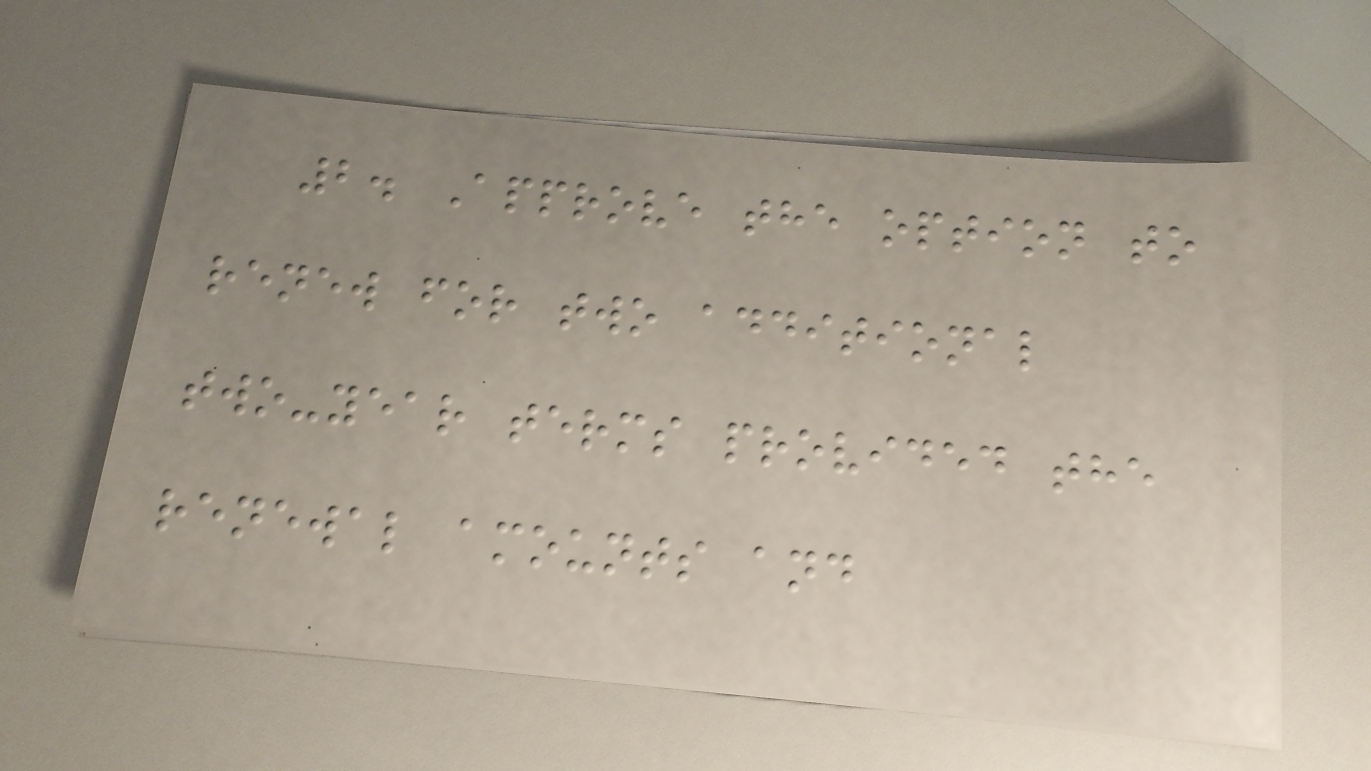2. Approve the option to
renew for two additional
two-year terms provided the
renewal amounts and
